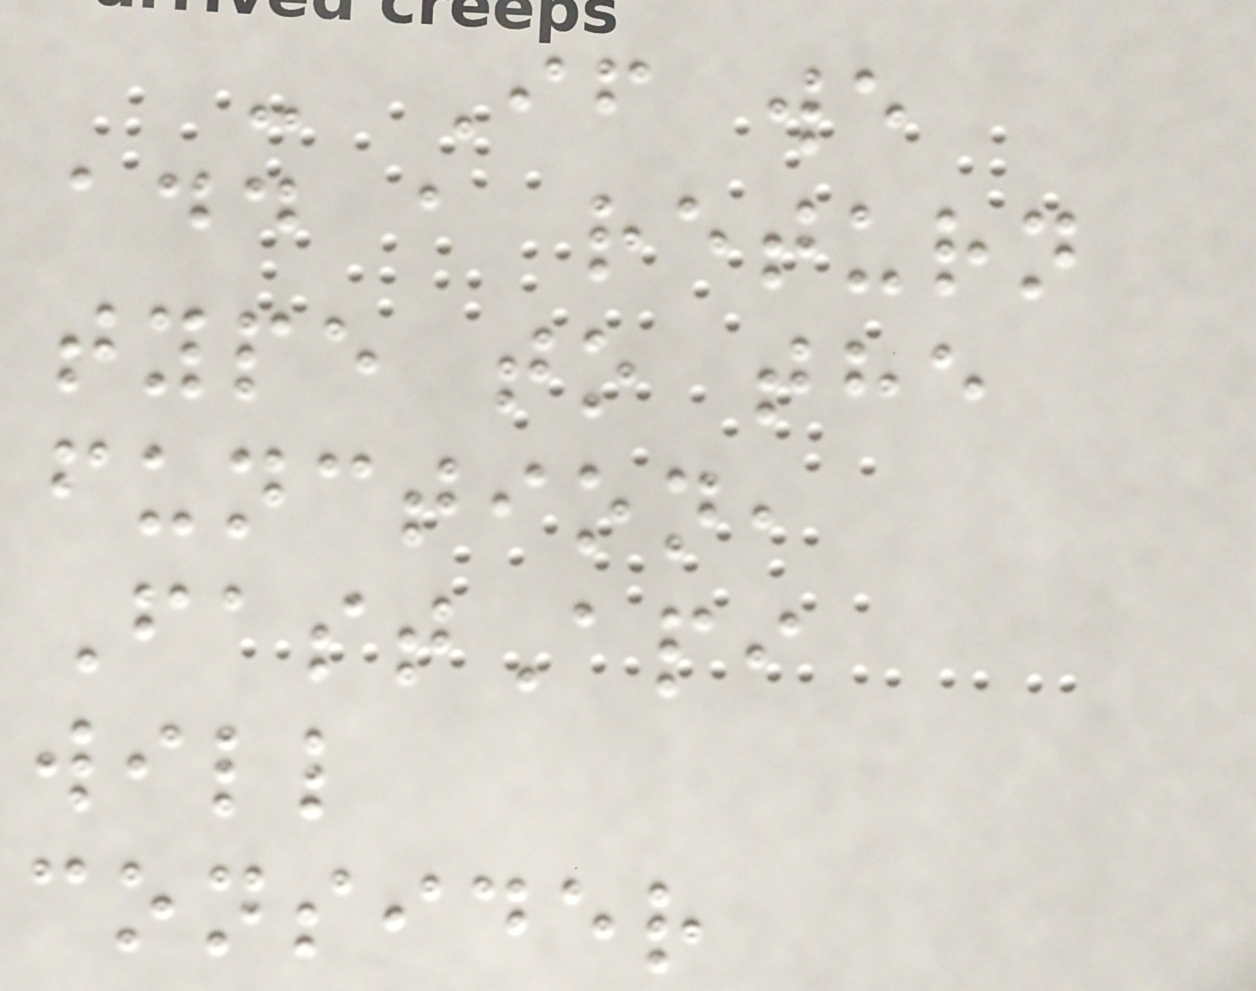- If we
add a return
type to the
function,
FastApi
will
consider
